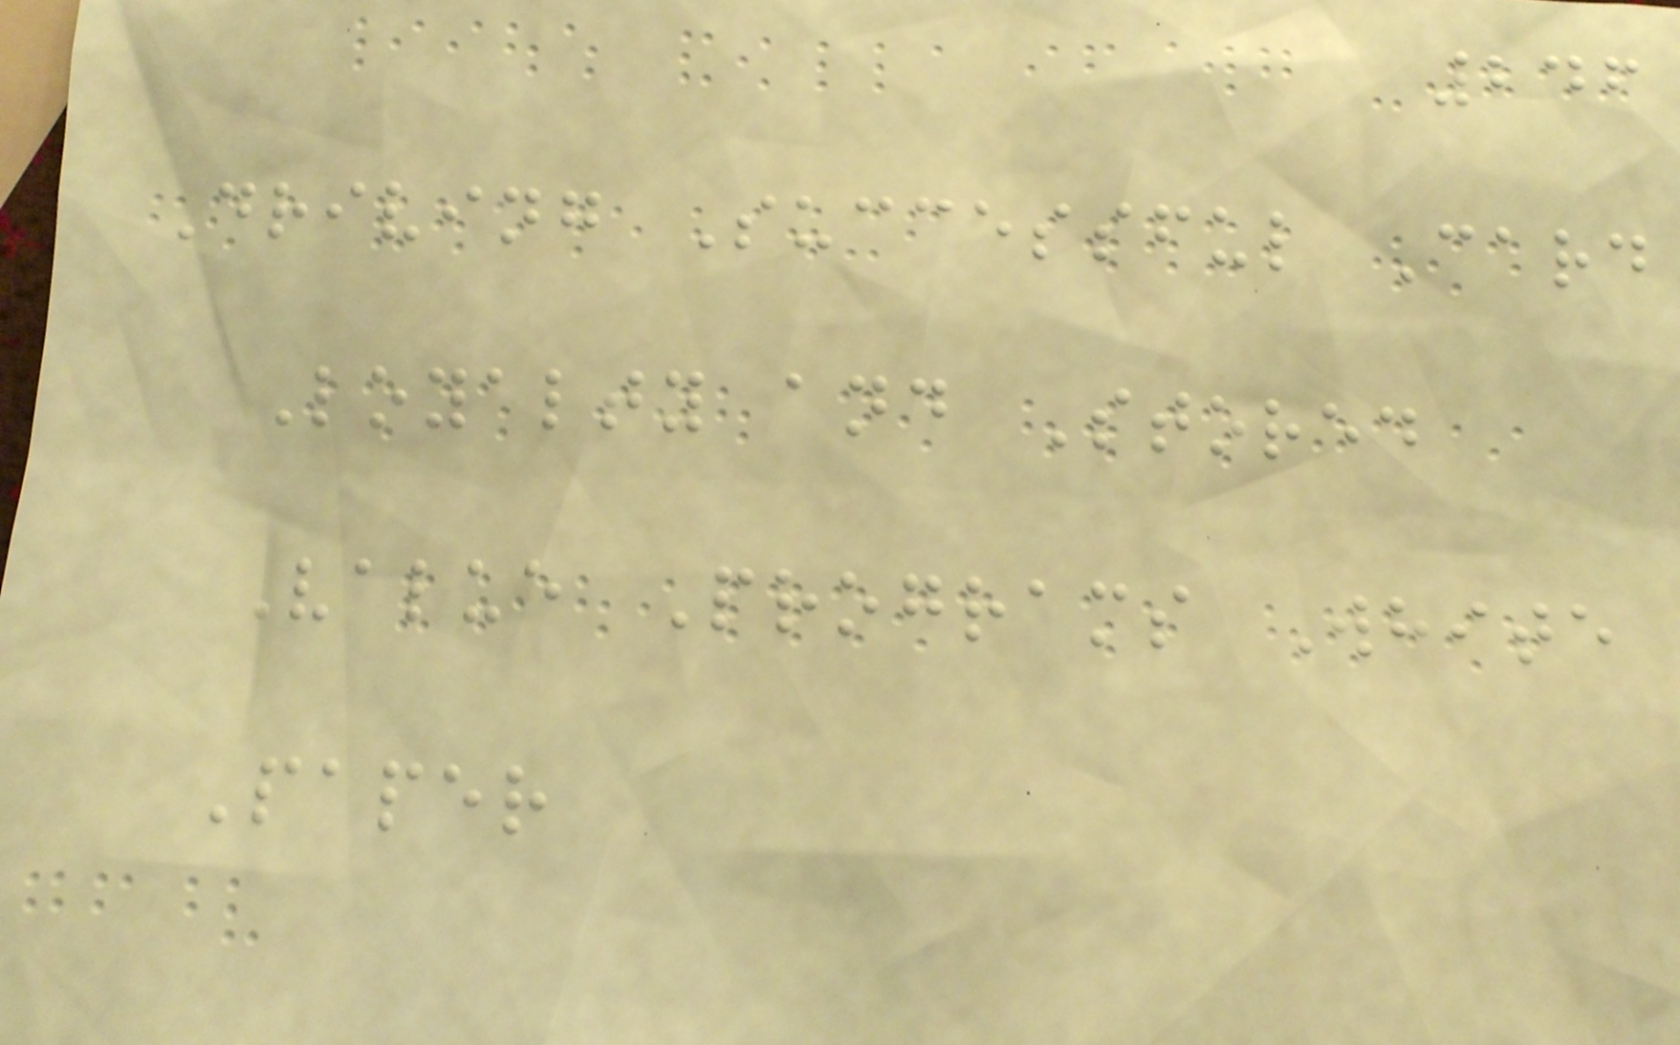246
Driving Successful Card
Loyalty and Stored
Value Programs White
Paper
